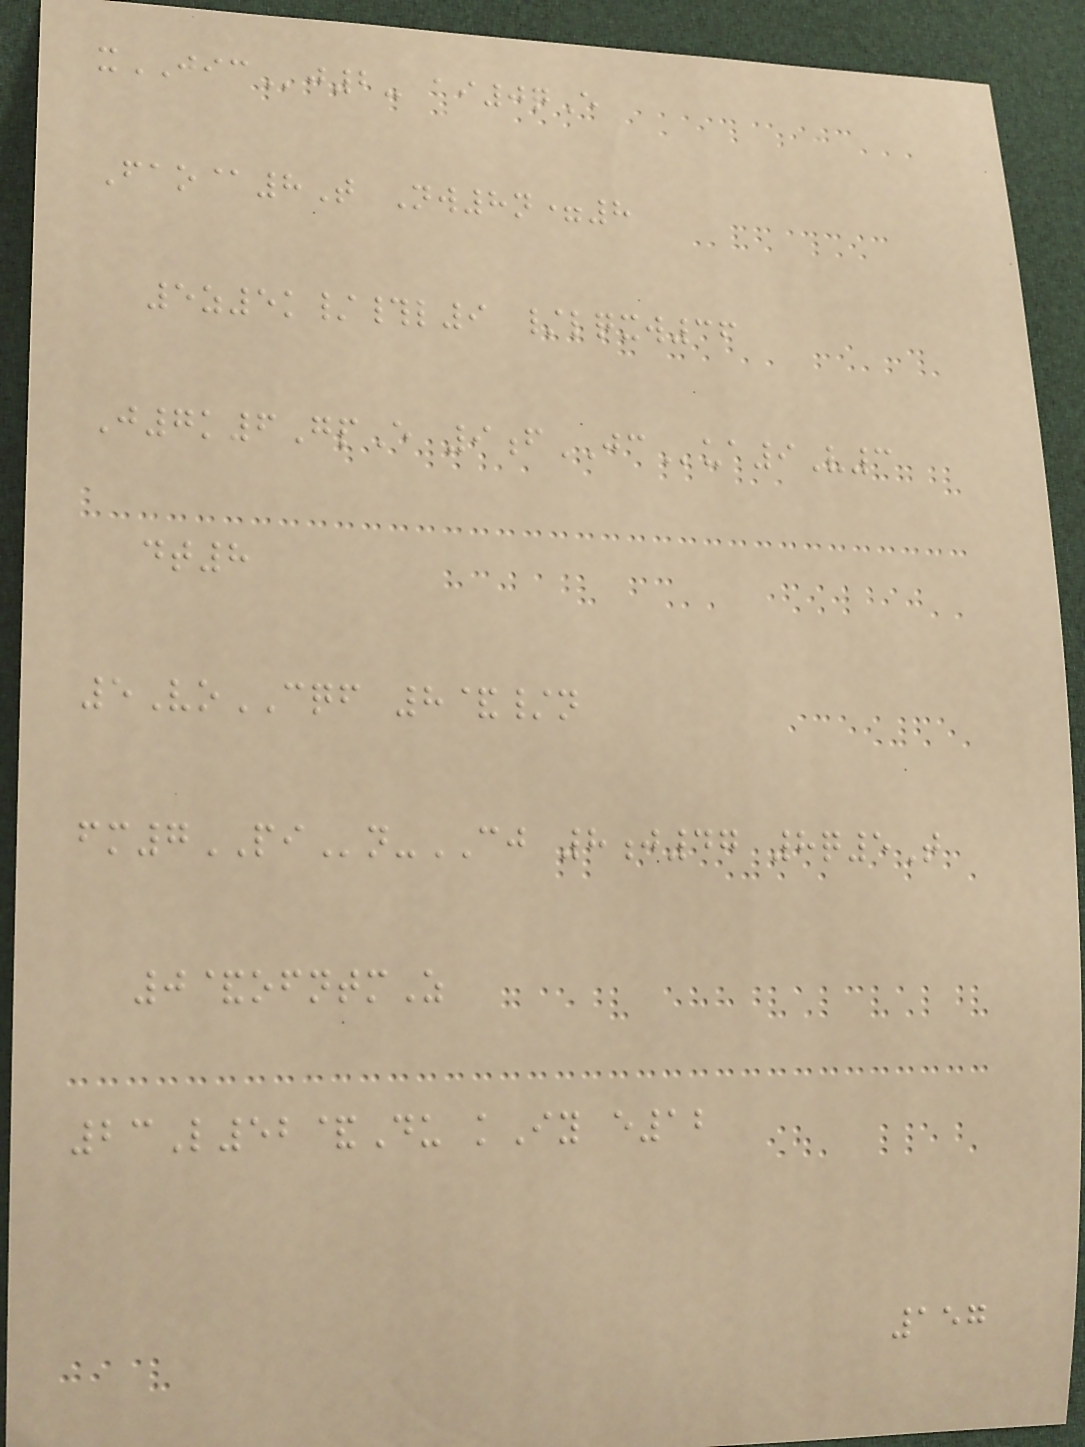xJICj2- ai0qE
Fao@8T Nw8n=8
5z5k/#l9 /lqxw36
J7k6GpE 9fJCua9V3
dt8
5VoCQF 8&/n
fm7PIn-CJ 8j47 8q5T
0&ofntmZ
23L52&Du kIy e12
157
